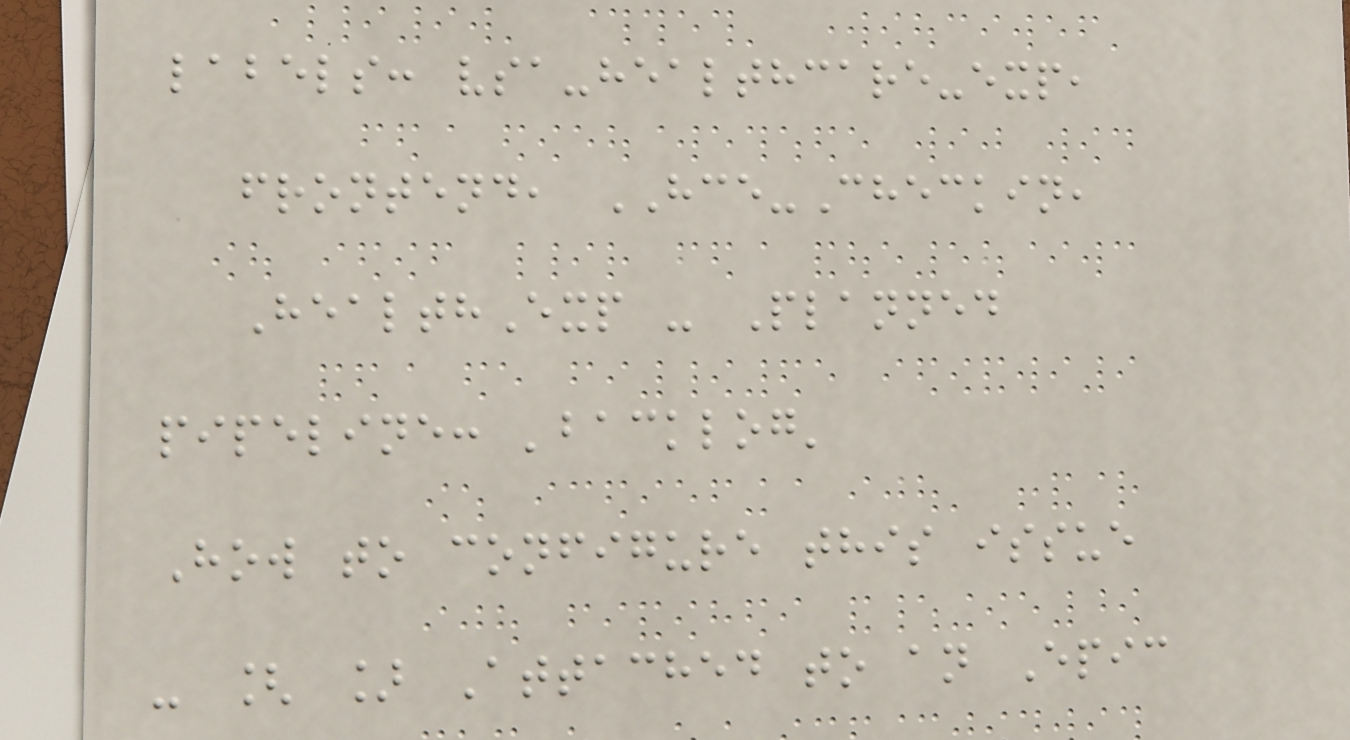labels: vsa-healthcare-exp,
frontend, HCE-Checkin,
HealthExp - Planned
pipeline: 'backlog'
How to configure this issue
- [ ] Attached to an Epic
